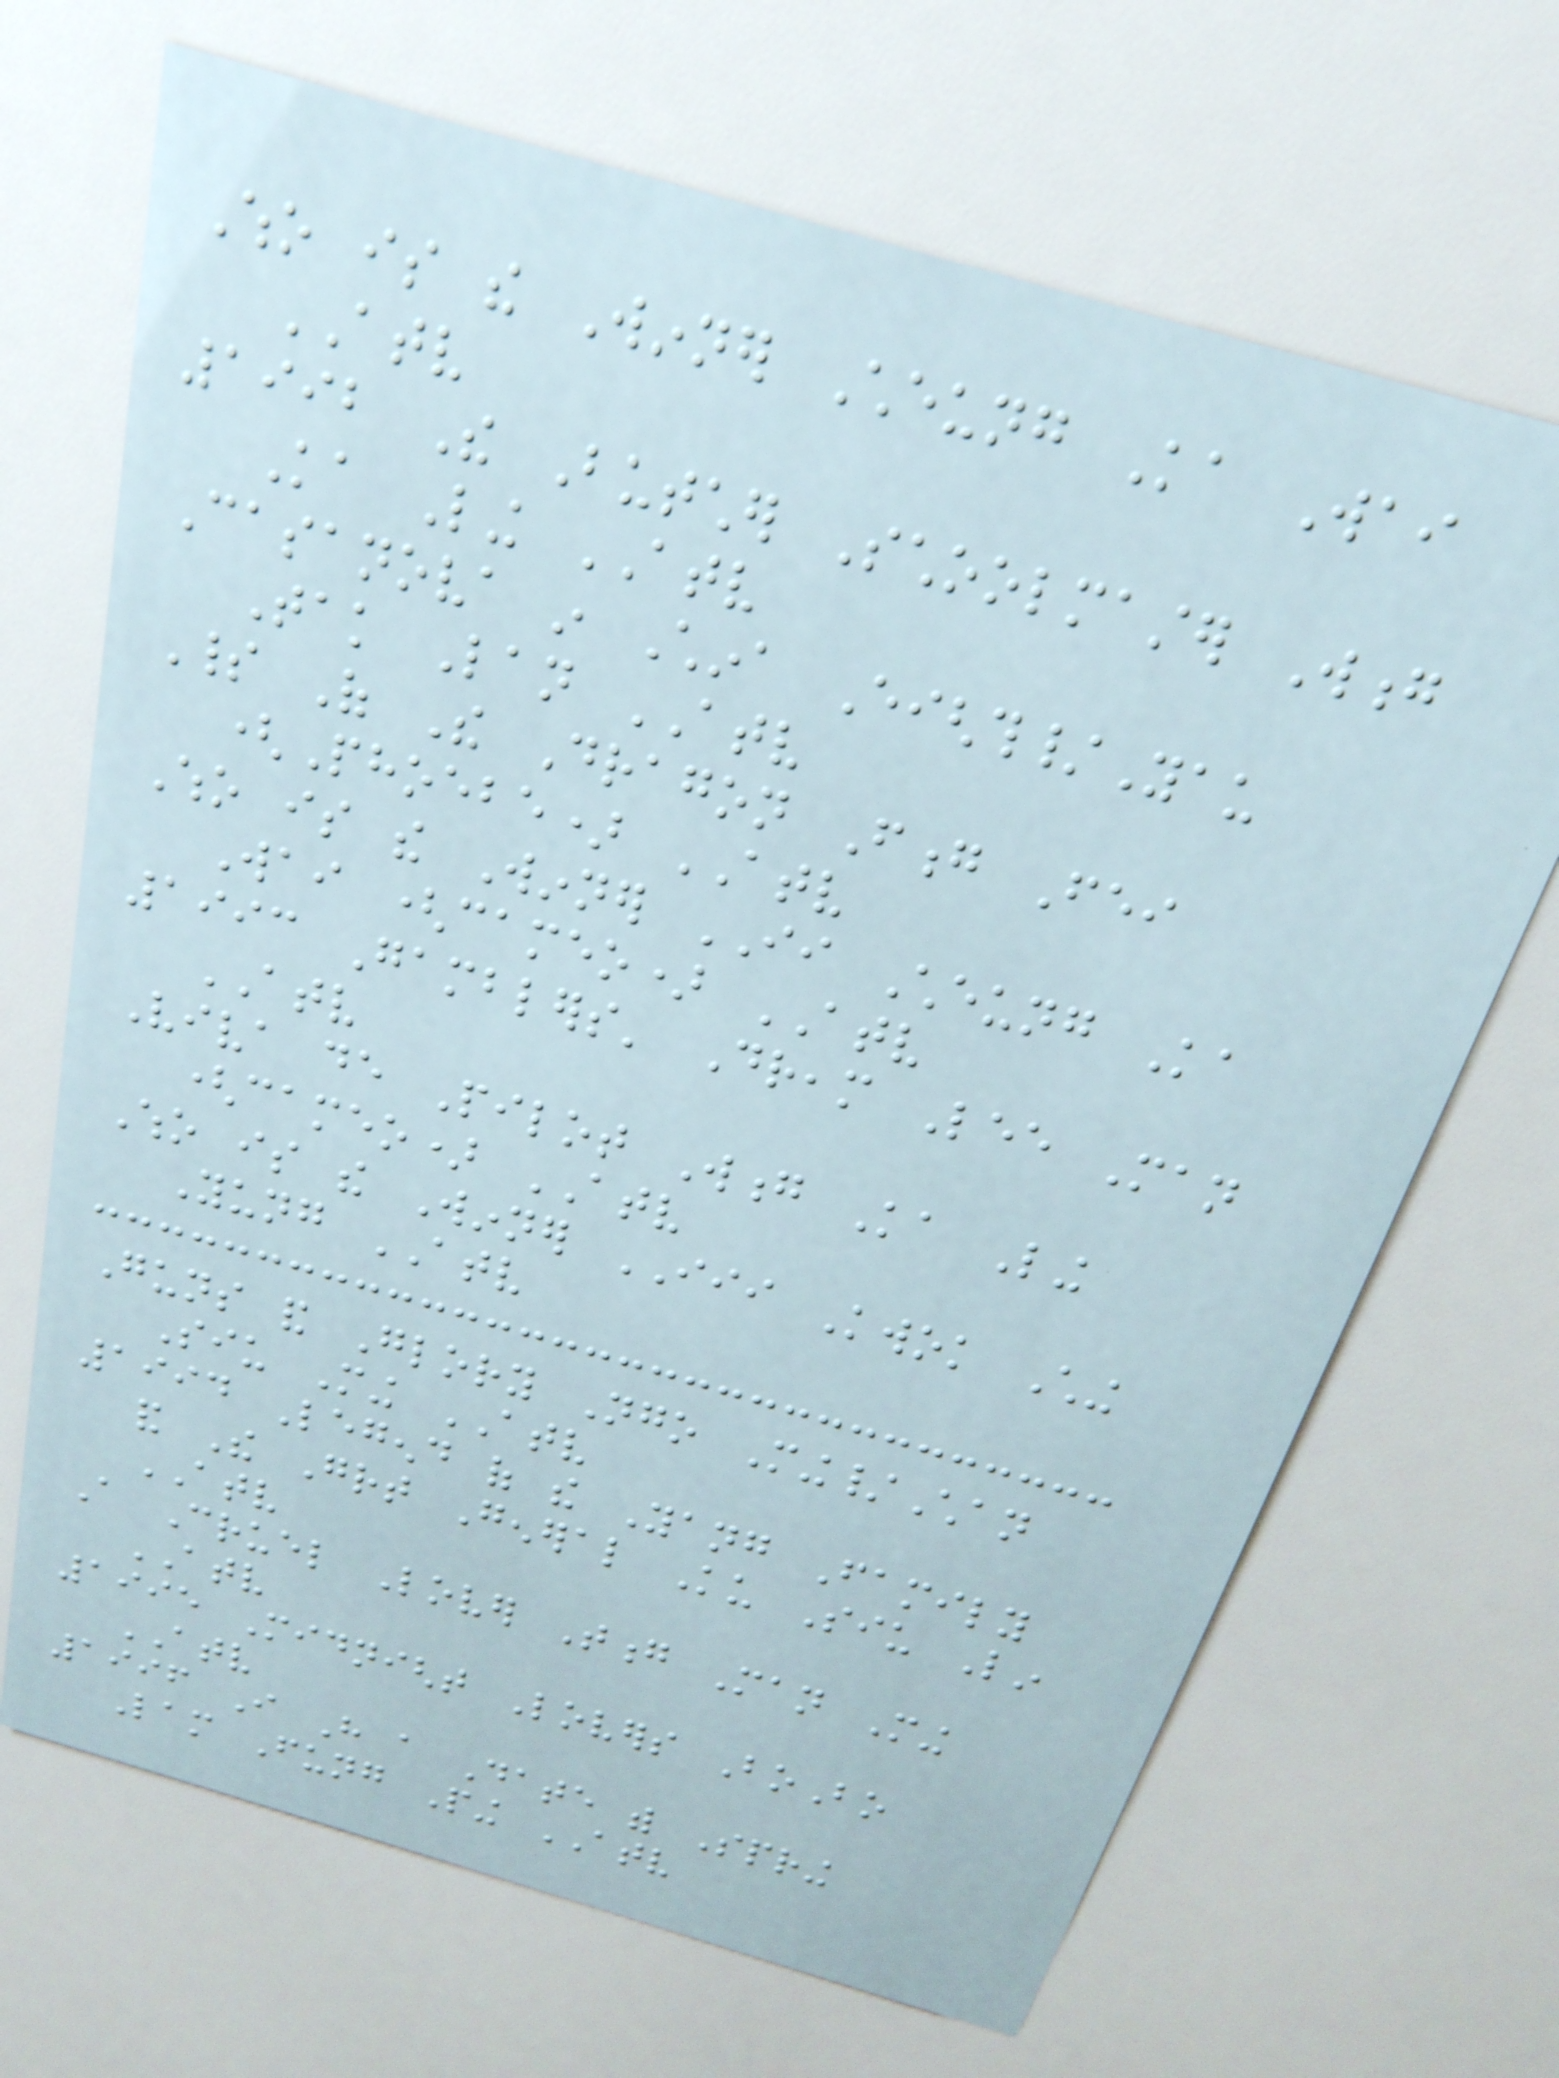Who is the Winner Cheung Ka Wai
ATV
1992 The Butcher Schoolmaster Wong
Ka Ling ATV
Casanova in China Eighth/Yau
Tak Lan ATV
Spirit Of The Dragon Fong Fei
(Phoebe) ATV
Who is the Winner II Cheung Ka
Wai (cameo) ATV
1993 Gamblers' Dream Lee Man
ATV
Viva de Pilot Wong Ka Ling
(cameo) ATV
Who is the Winner III Kwok Ching
Yung ATV
Guns and Glory Ngo Ming/Chan
Siu Ming ATV
1994 Legend of the Yang Family
and The Great General Ku Siu Lin
ATV
A Cruel Lover Tong Man Ming
ATV
1995 Midnight Lovers BoBo
ATV
1996 I Have a Date with Spring
Lam Fung Ping ATV
